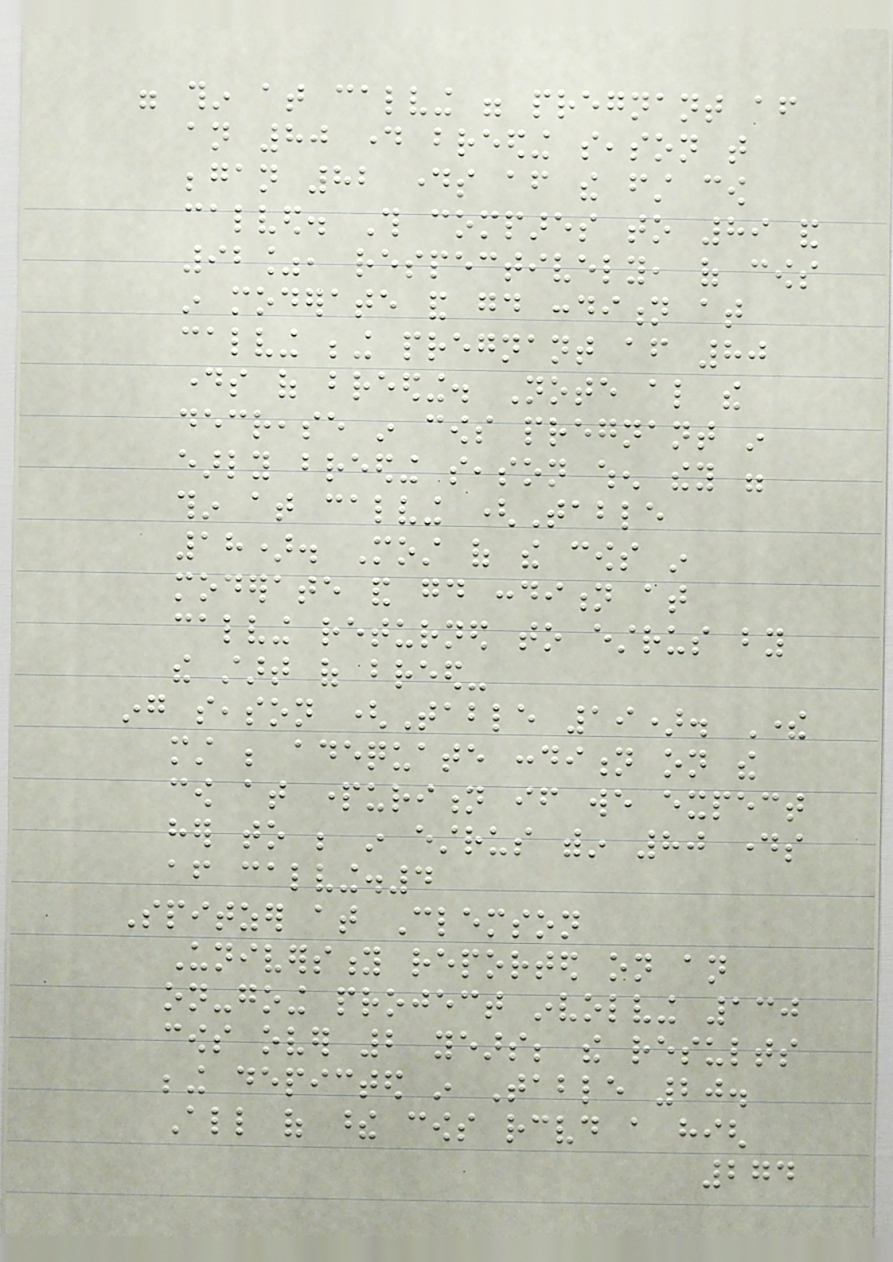were thin at calving were pregnant after
an 80 day breeding season that
began 82 days after the first cow
calved. This compares to 89 and
92%, respectively, of cows
in moderate and good condition at
calving being pregnant after 80
days of breeding. Note also the
decrease in cows pregnant in
early breeding season when they were
thin at calving (Table
18). Most of the cows in
moderate and good condition at
calving returned to estrus by
the start of breed-
ing season (Table 19). There
must be adequate condition on the
cow at parturition if we expect
her to be in estrus within 80 days
after calving.4
Spitzer at Clemson
University reported on an
on-going project involving 130
cows over 2 years; the results
being depicted in Table 20.
All of these cows received a high
274
